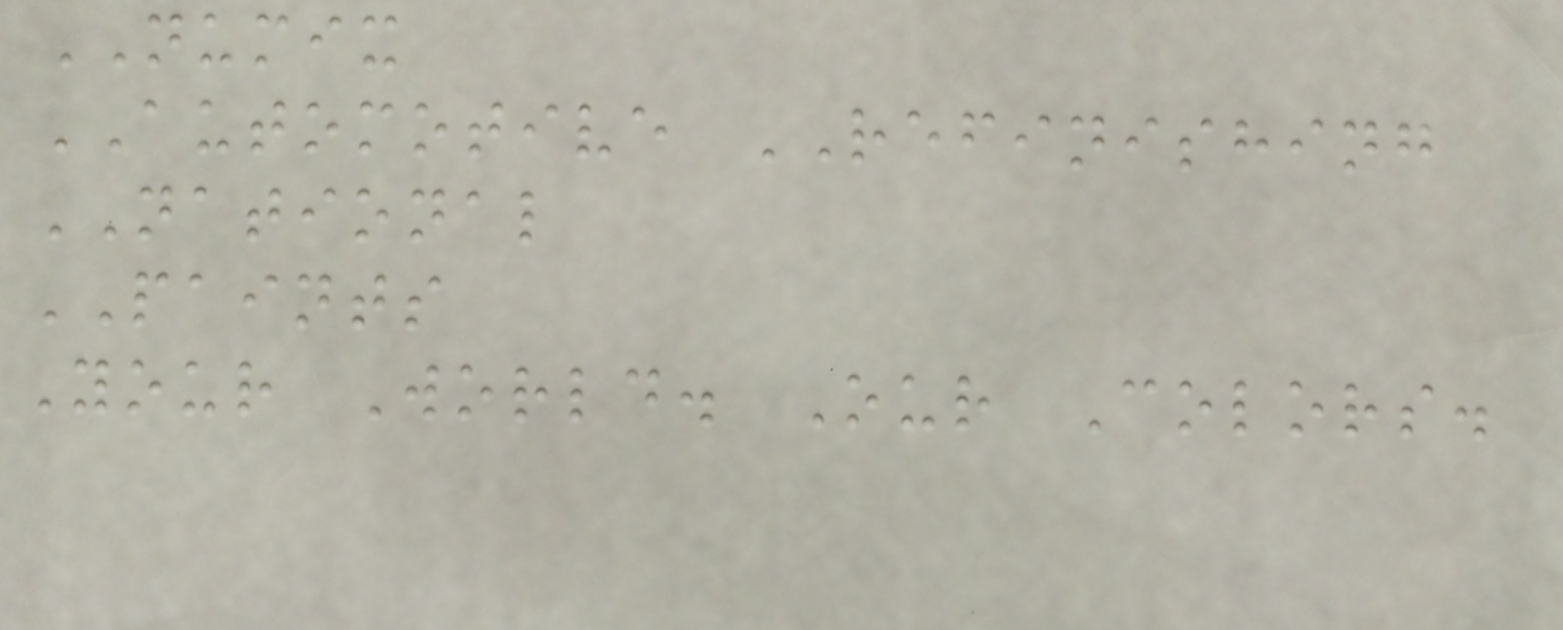NUMIX
AUTOMOTIVE REFINISHING
NATIONAL
PAINTS
Your World. Our Colors.
